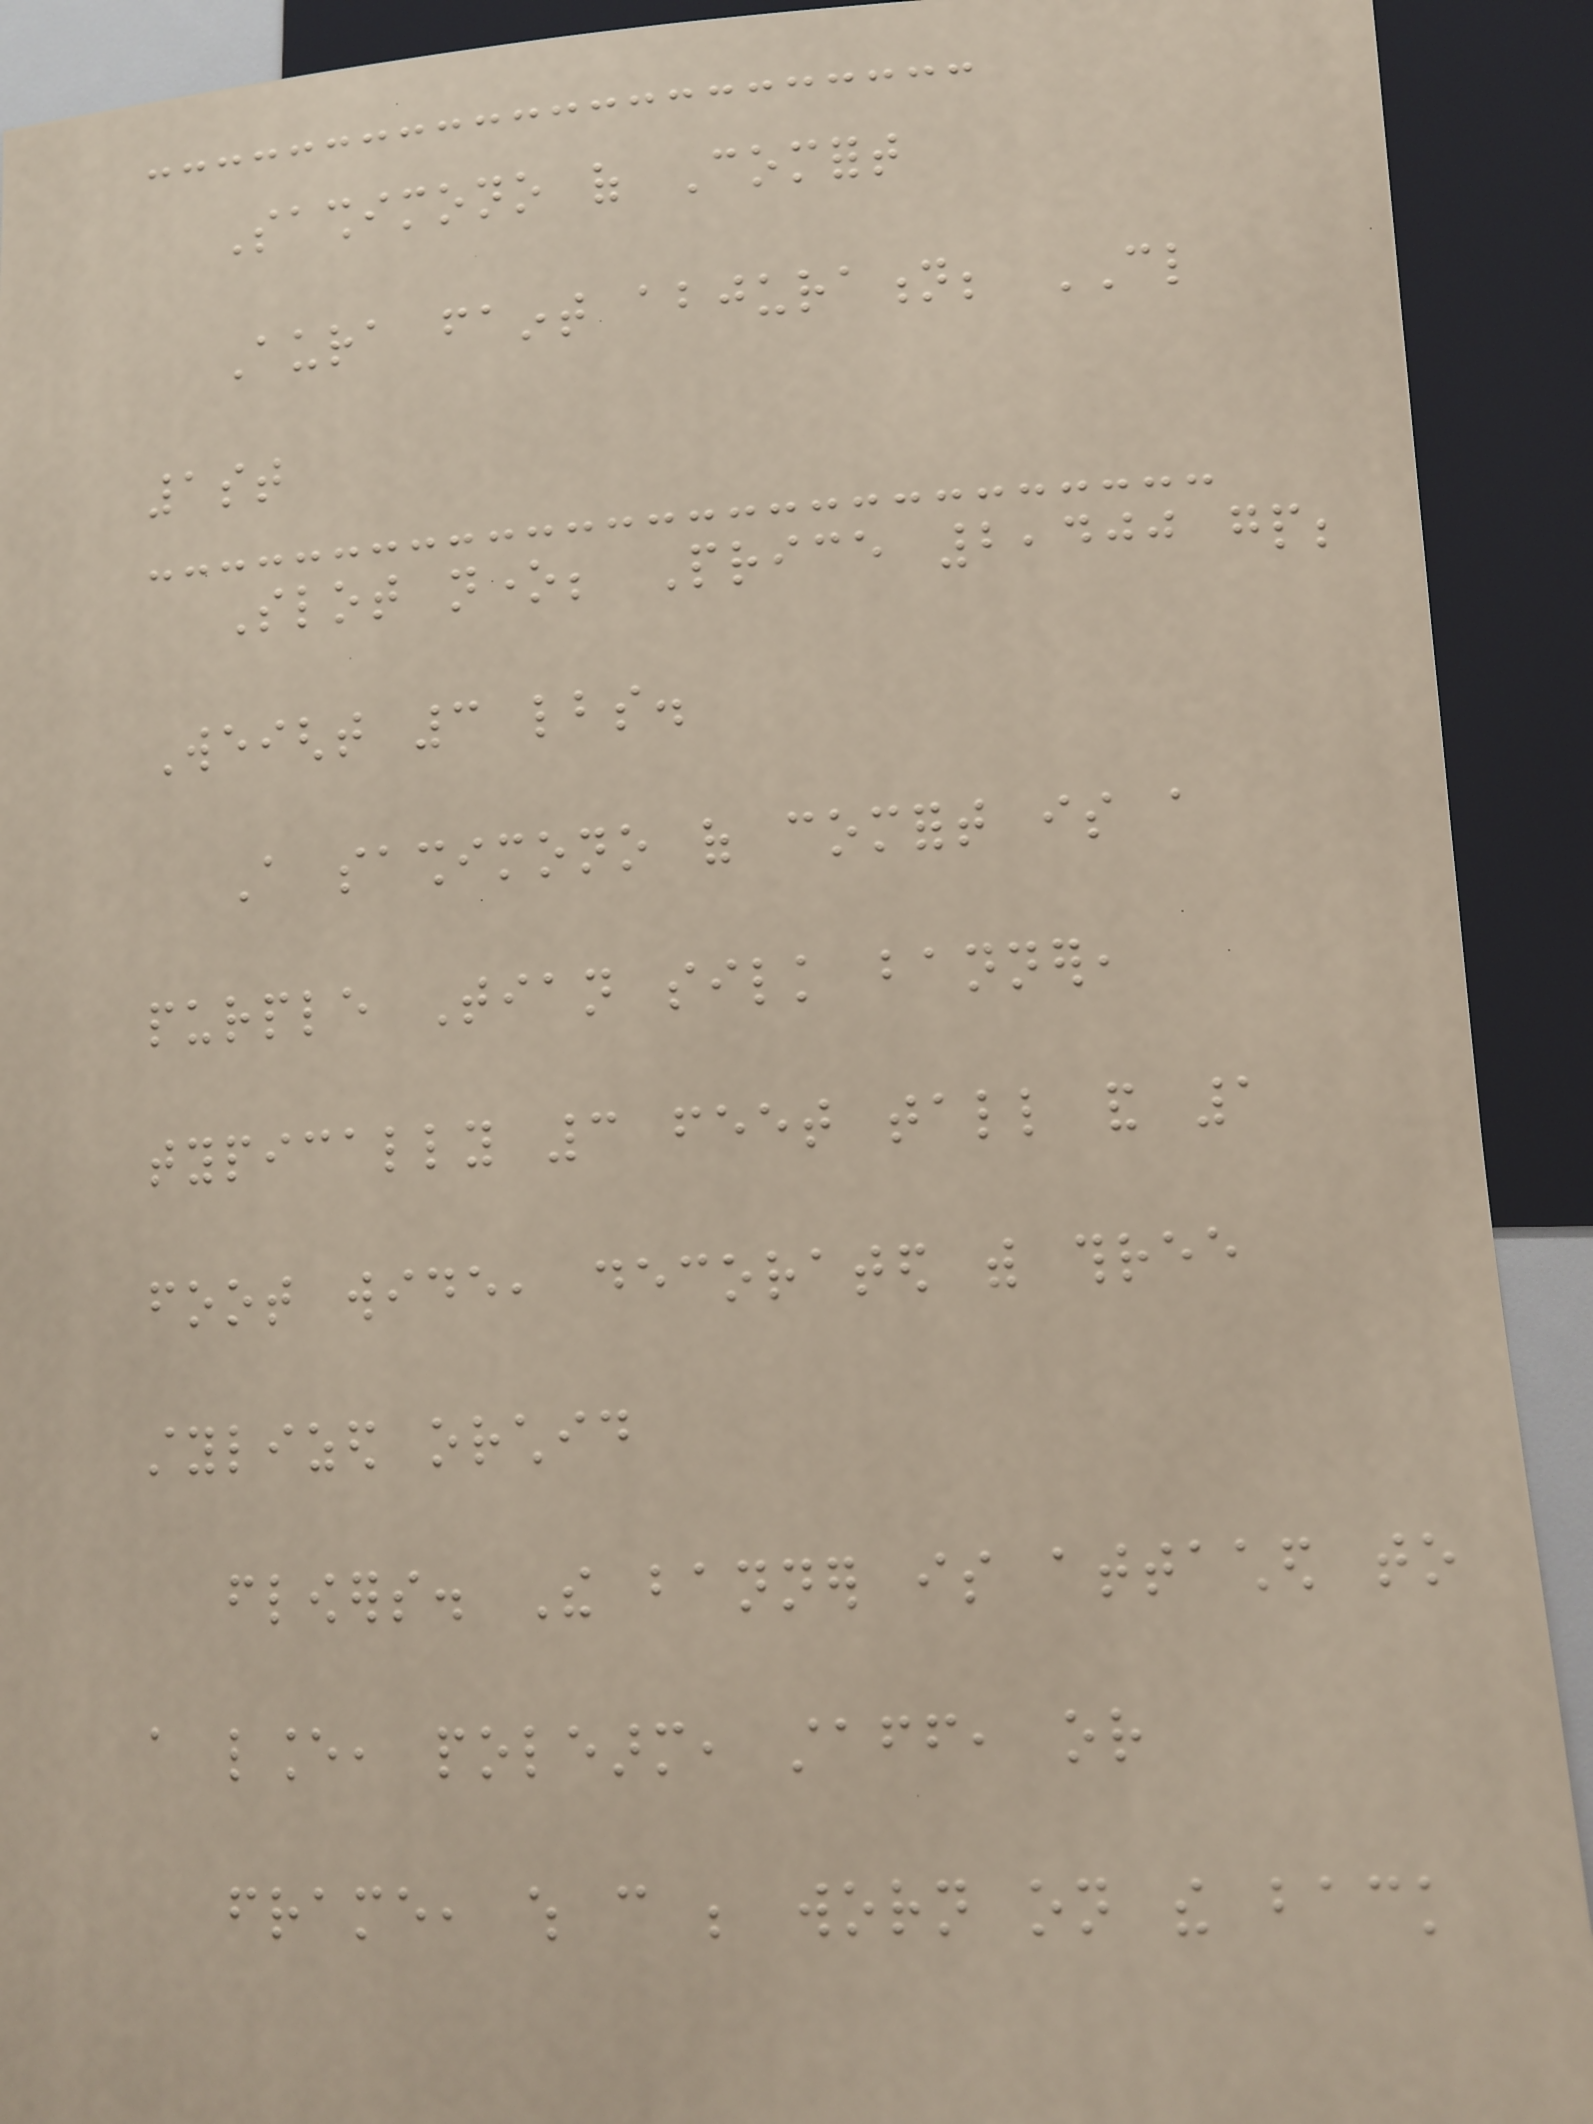Sashimono of Comfort
Aura faint abjuration; CL
1st
Slot none; Price 2,400 gp;
Weight 3 lbs.
A sashimono of comfort is a
purple Tian silk banner,
typically 3 feet tall and 1
foot wide, decorated with three
stylized orchid
flowers. The banner is attached to
a lance, polearm, staff, or
frame, which can be worn on the back
